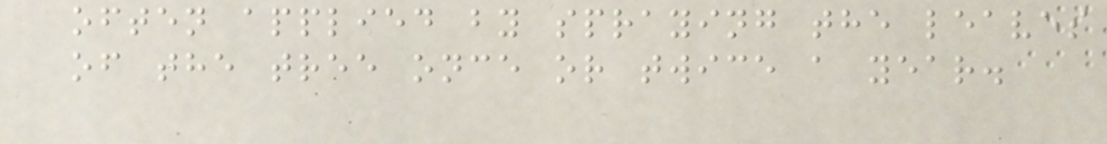often applied by spraying the leaves
of the tree once or twice a year.
